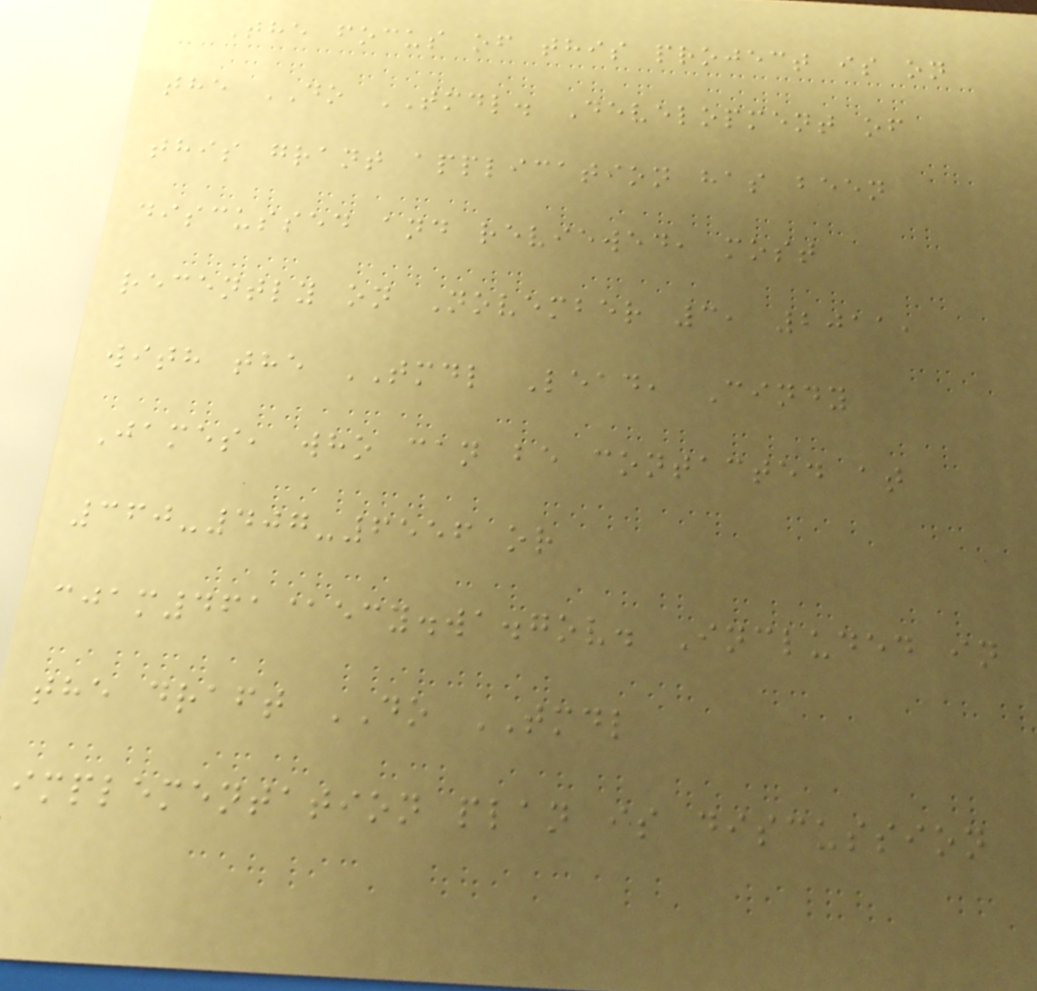The focus of this project is on
the DO TMDL. Development of
this grant application has been
discussed and reviewed, most
recently on November 3, 2011,
with the TMDL Lead, Cindy
James, who can be contacted at
360-407-6556 or
cjam461@ecy.wa.gov. Included in
the draft DO TMDL
implementation plan is discussion
